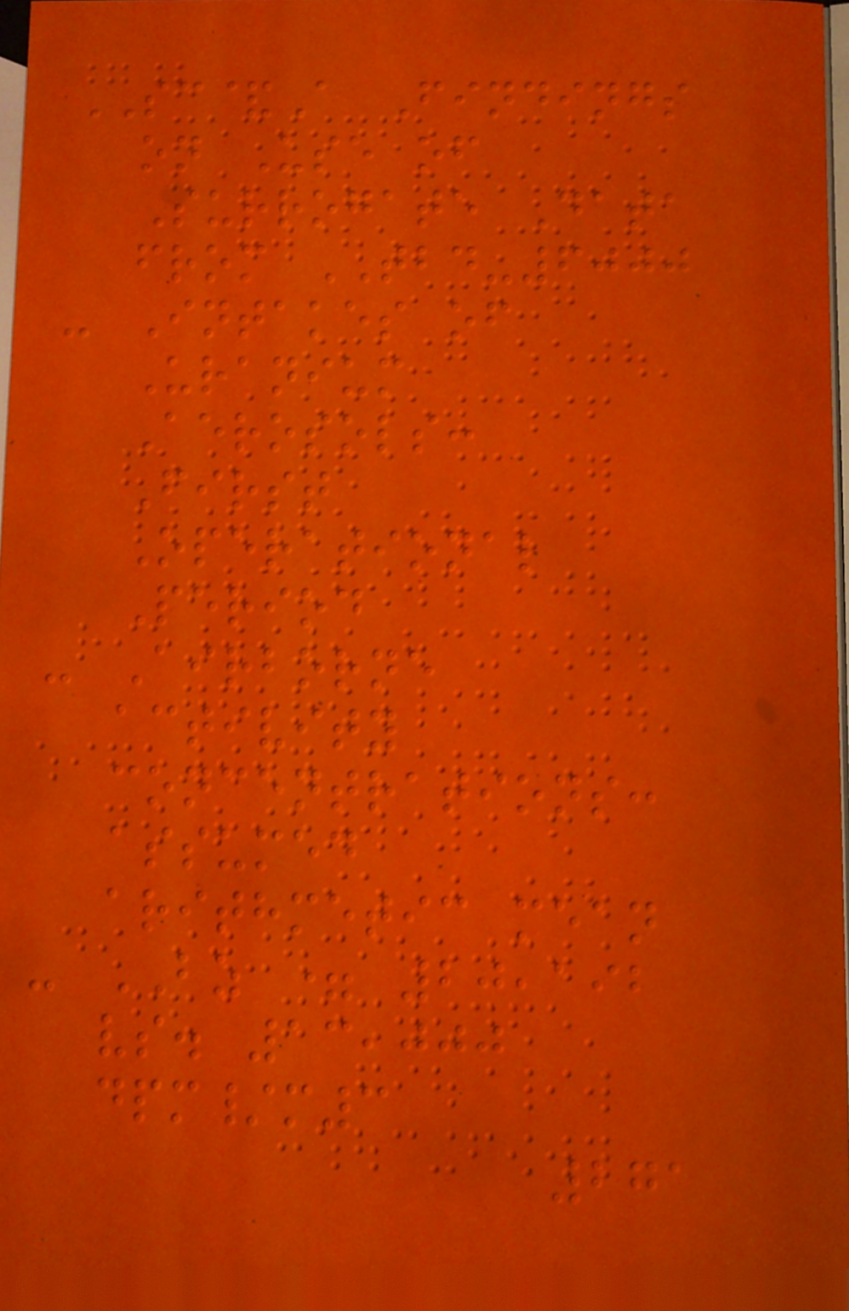SC&A Findings
on Use of
Surrogate Data
from TBD-6000
- Intakes of
Uranium
Aerosols:
First
Operational
Period
- Airborne
activity
concentrations:
assumed
arithmetic mean
- BZ = 20,192
vs. 13,000
dpm/m3
271
